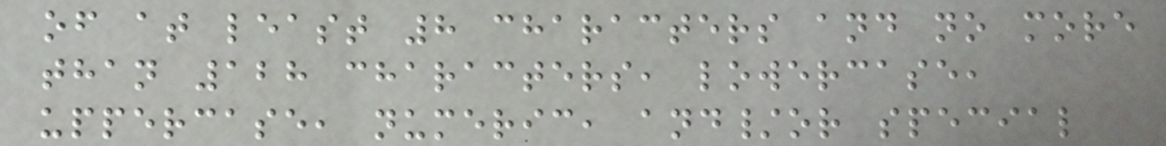of at least 8 characters and no more
than 128 characters, lowercase,
uppercase, numeric, and/or special
